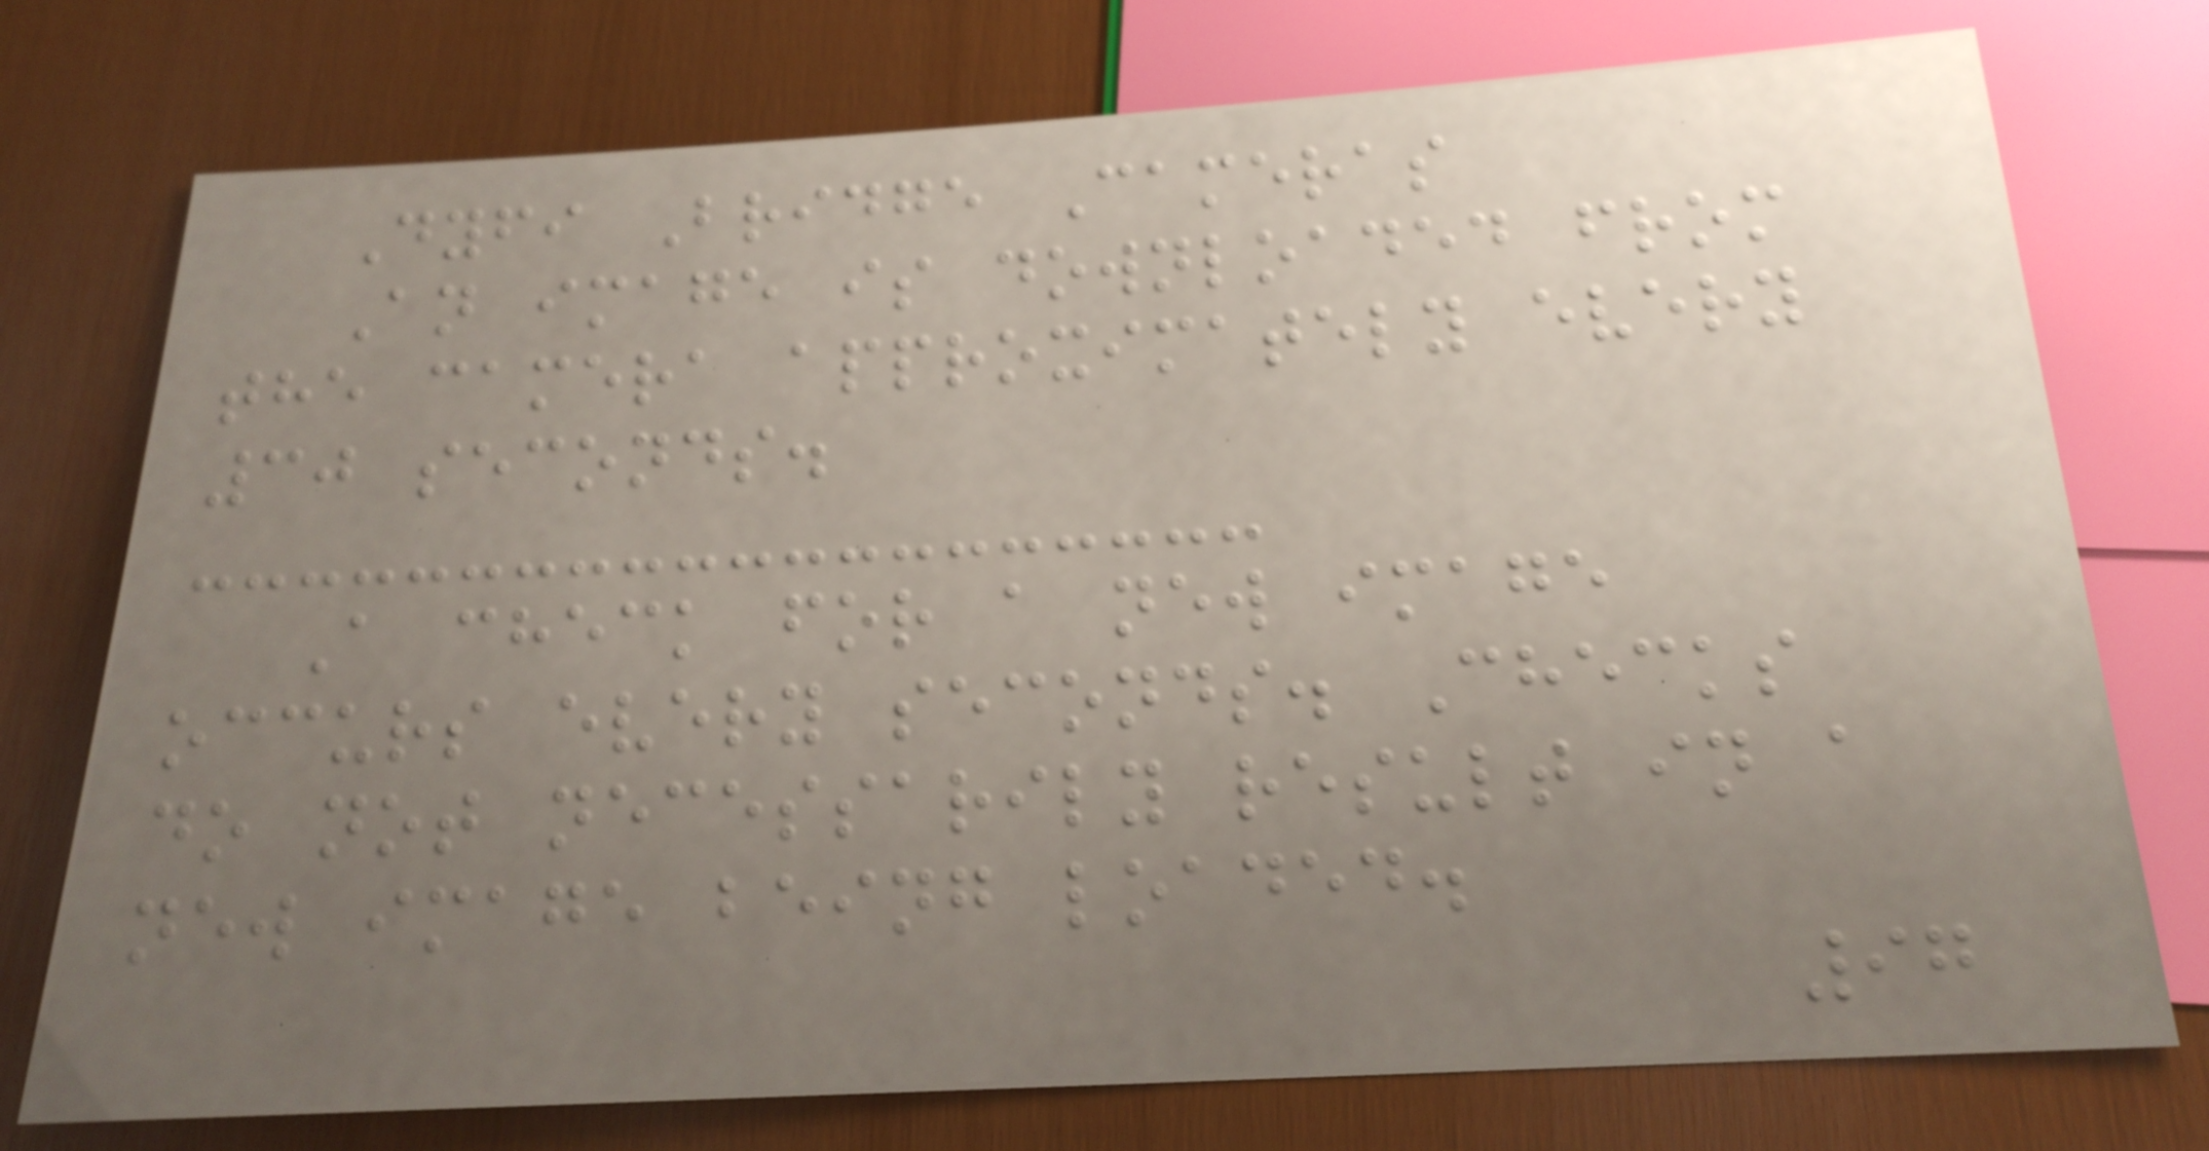Dyfi Bridge Cameras
An image is downloaded from
the camera approximately every
30 seconds.
A check for a new image
occurs every seconds. Checks
do not necessarily result in a
new image being loaded.
97
